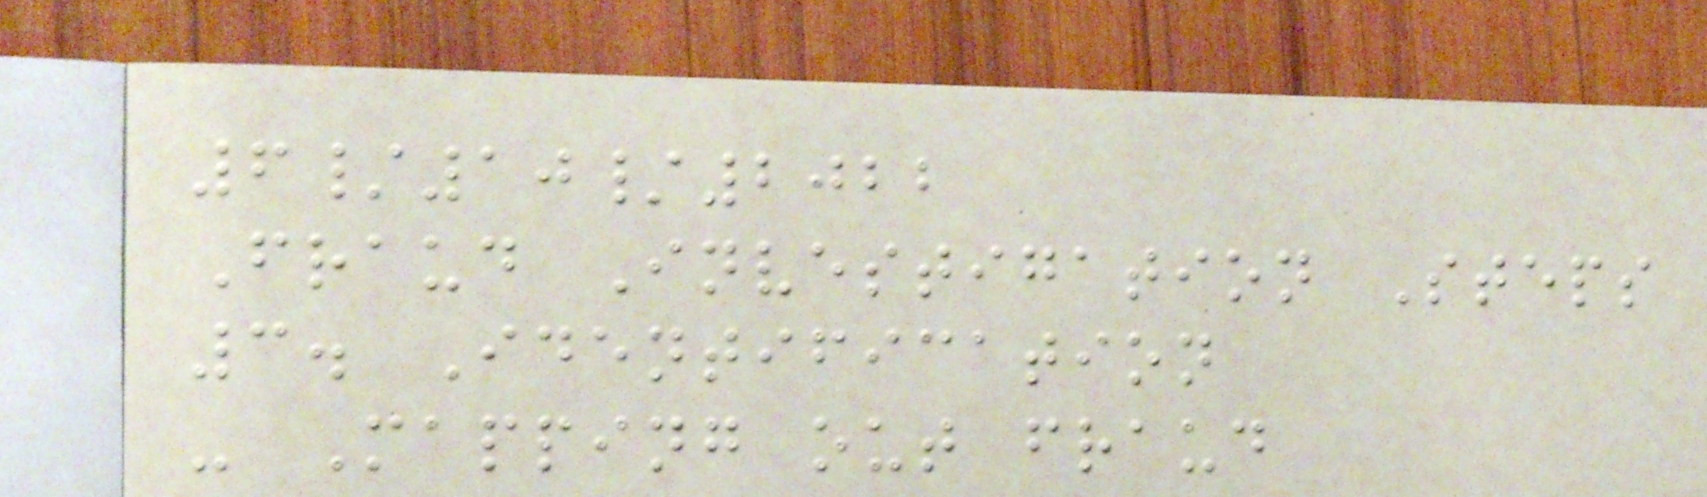6/10/2022
Fraud Investigation Steps
3. Identification
- Mapping out fraud
